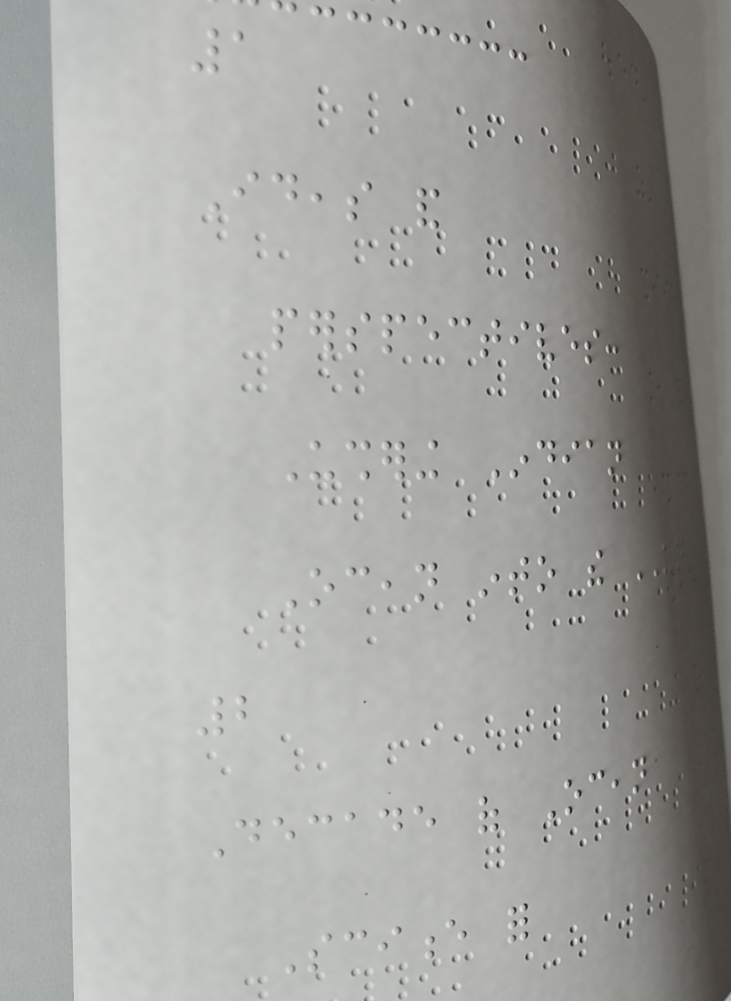1
Ideas and
perspectives:
Ushering Indian
Ocean into the UN
2
Decade of Ocean
Science for
